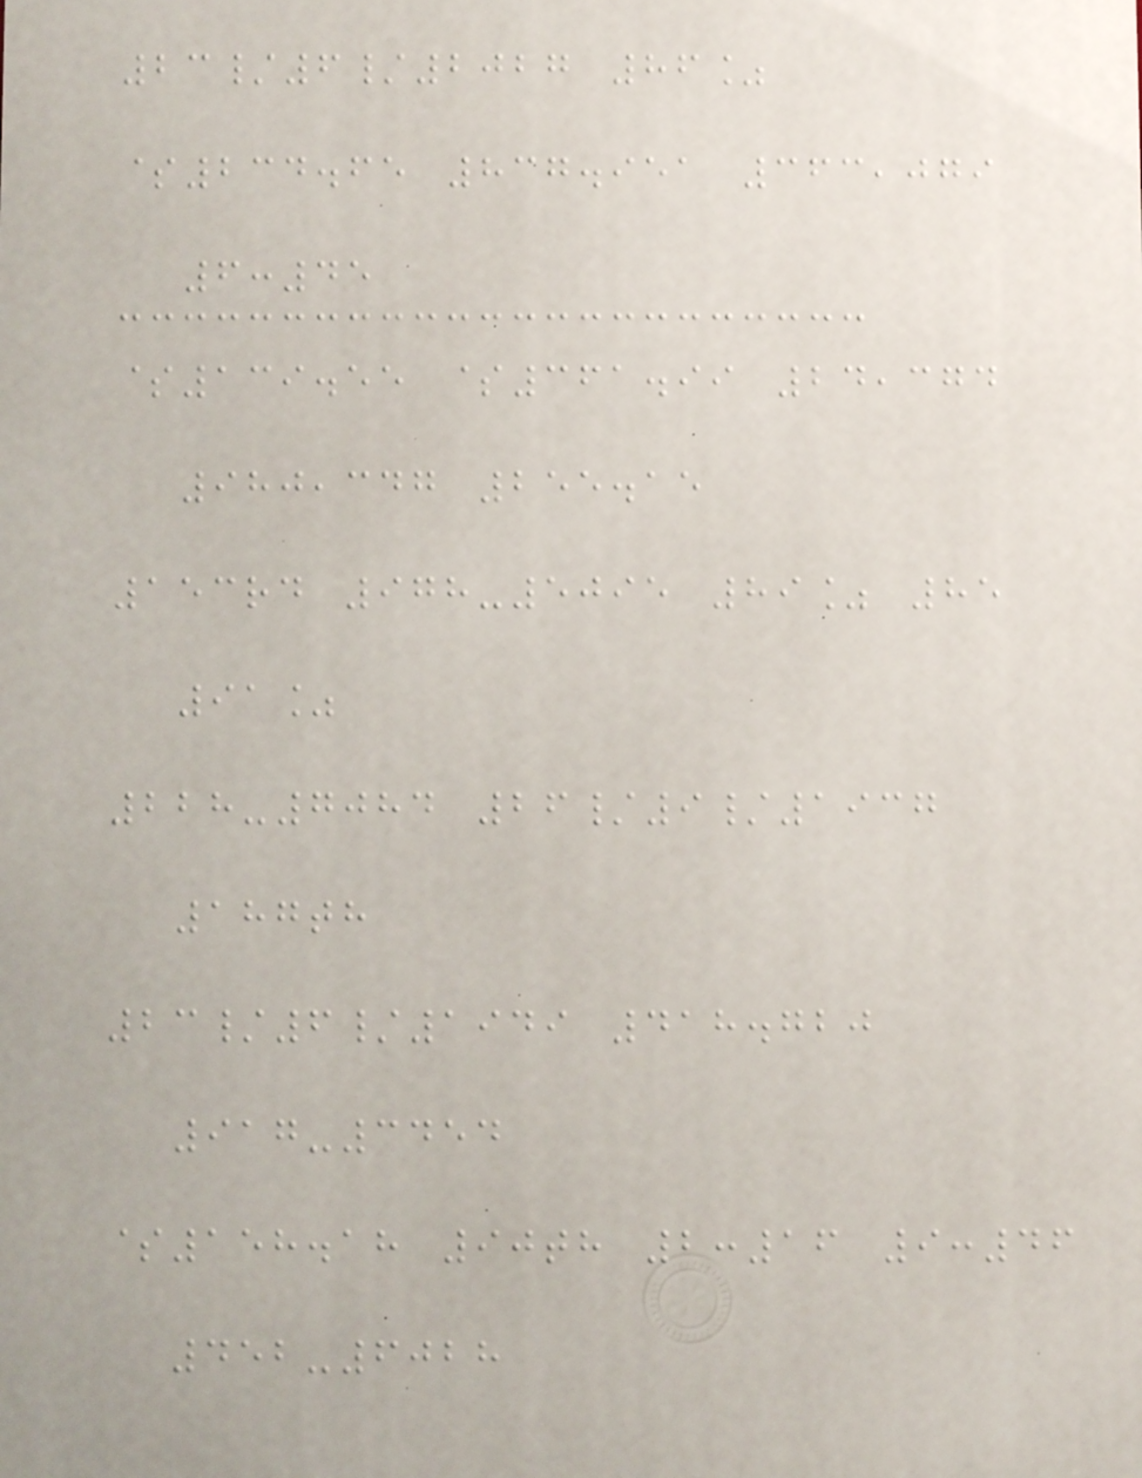23/6/2027 86%
$234.65 837.951 363,079
6:45
$139.55 $361.99 24,374
980,347 255.15
153rd 978-5095 89% 85
91%
228-7084 26/9/1937
187th
23/6/1949 418.720
917-3454
$158.18 90th 2:16 9:46
452-6028
